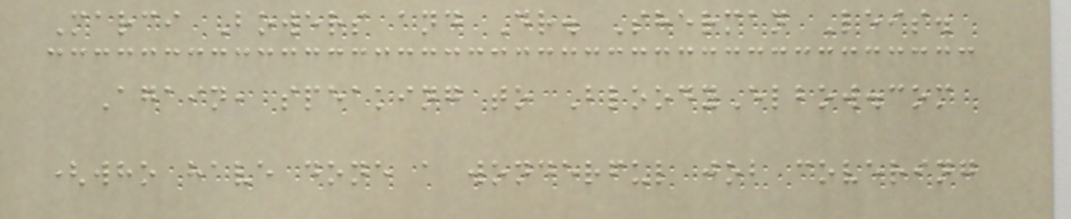Marci Bowers and Dr. Sherman Leis.
Again, speaking to BloodyElbow.com
(who have done a wonderful job covering
